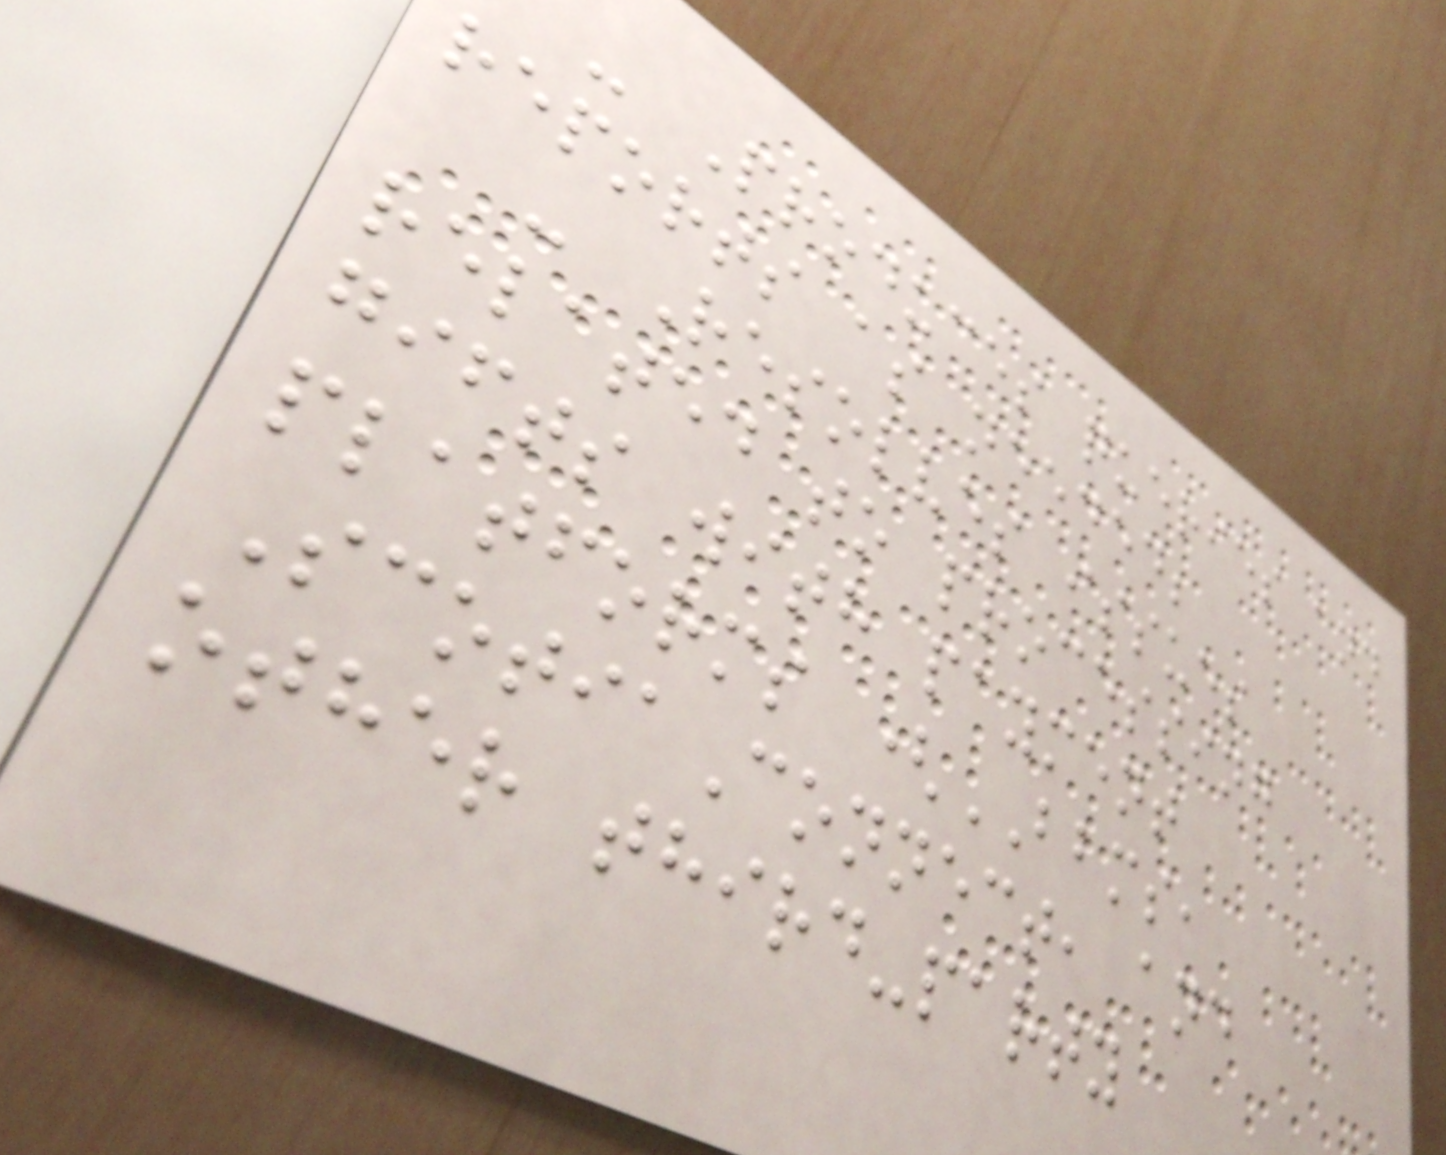- Produces queries and
reports as needed;
- Resolves issues
related to processing
gifts with payment
platforms (BBMS,
ScotiaConnect, and
other third-party
